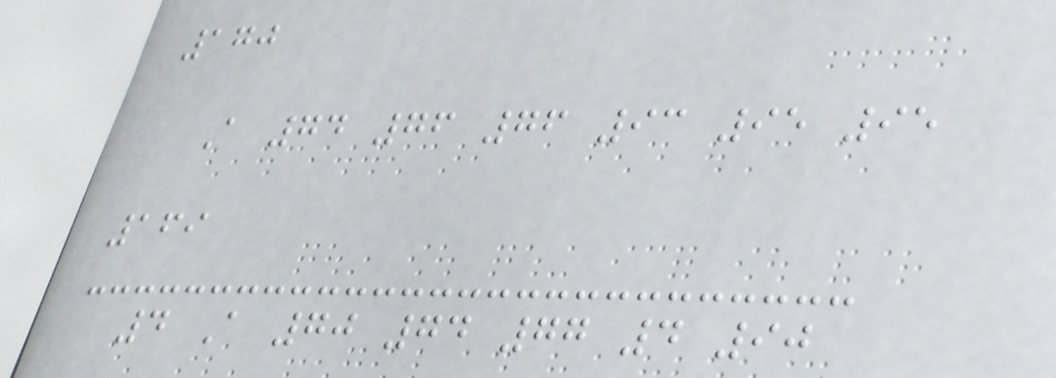170
A 74 76 76 93 95 95
169
4 A 70 74 77 4 90
